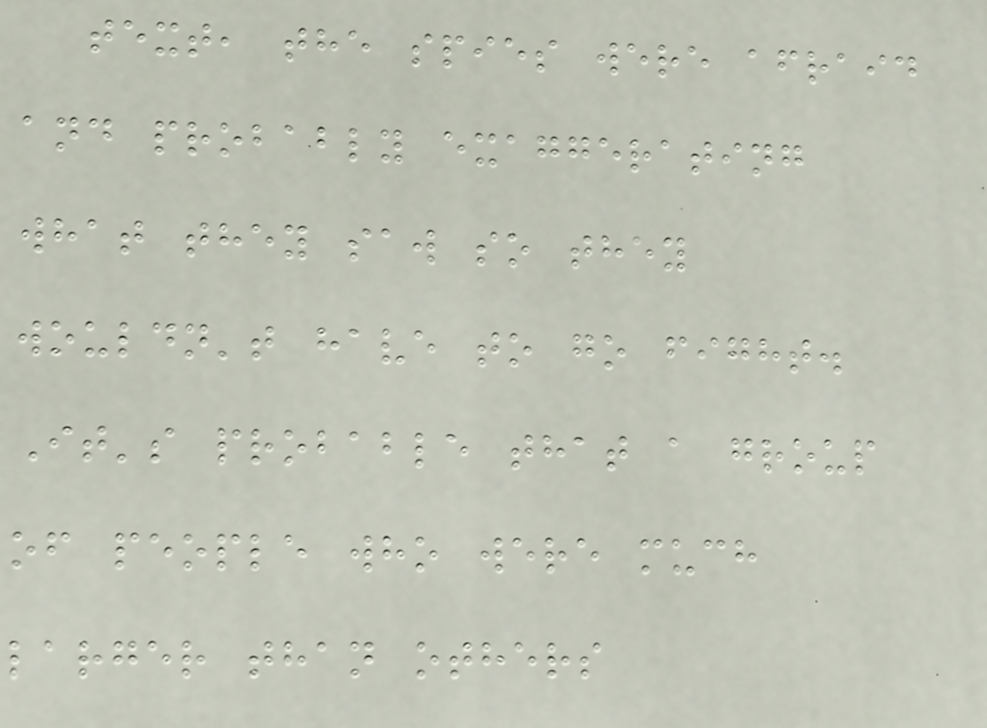text, the spies were afraid
and probably exaggerating
what they saw so they
wouldn't have to go fight.
It's probable that a group
of people who were much
larger than others
